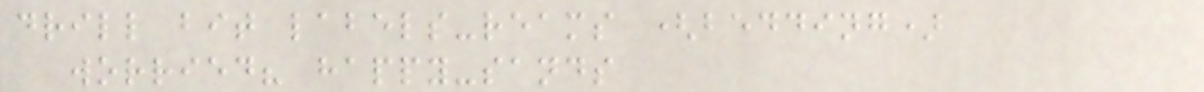drill bit labels-reams (bedding)
worried? happy-sands
